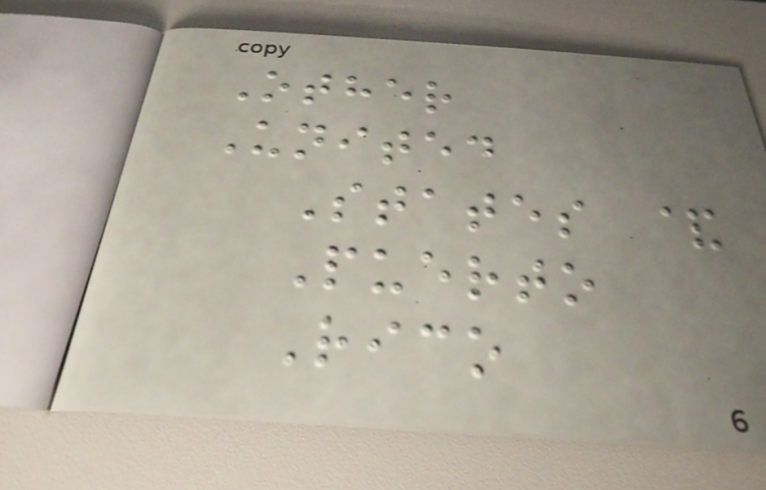Other
United
States &
Puerto
Rico
